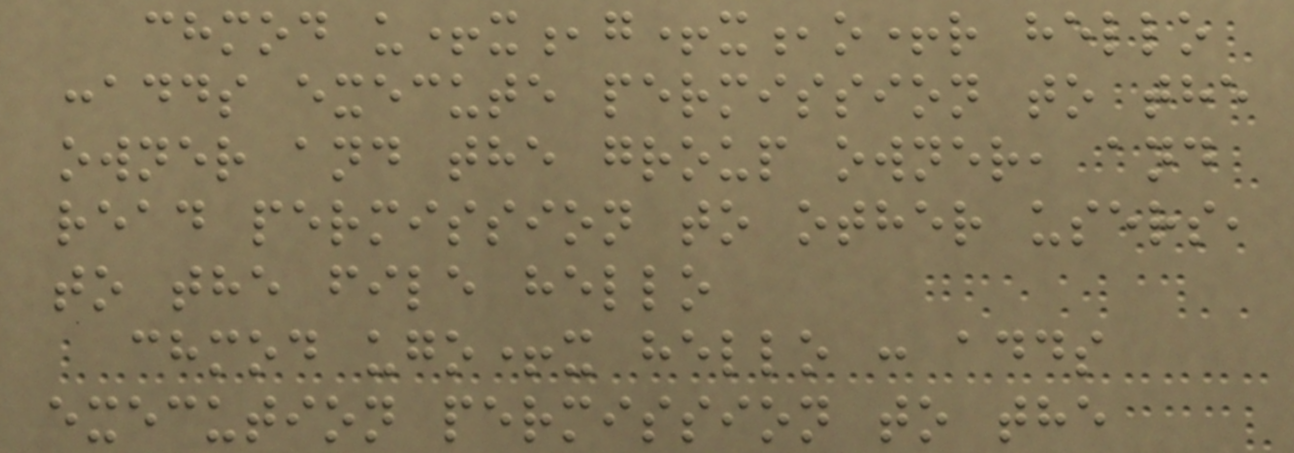chmod u+x,g+x,o+r hello
:adds execute permission to the
owner and the group owner, and
read permission to other users,
to the file hello
chmod ugo+x hello : adds
execution permission to the
